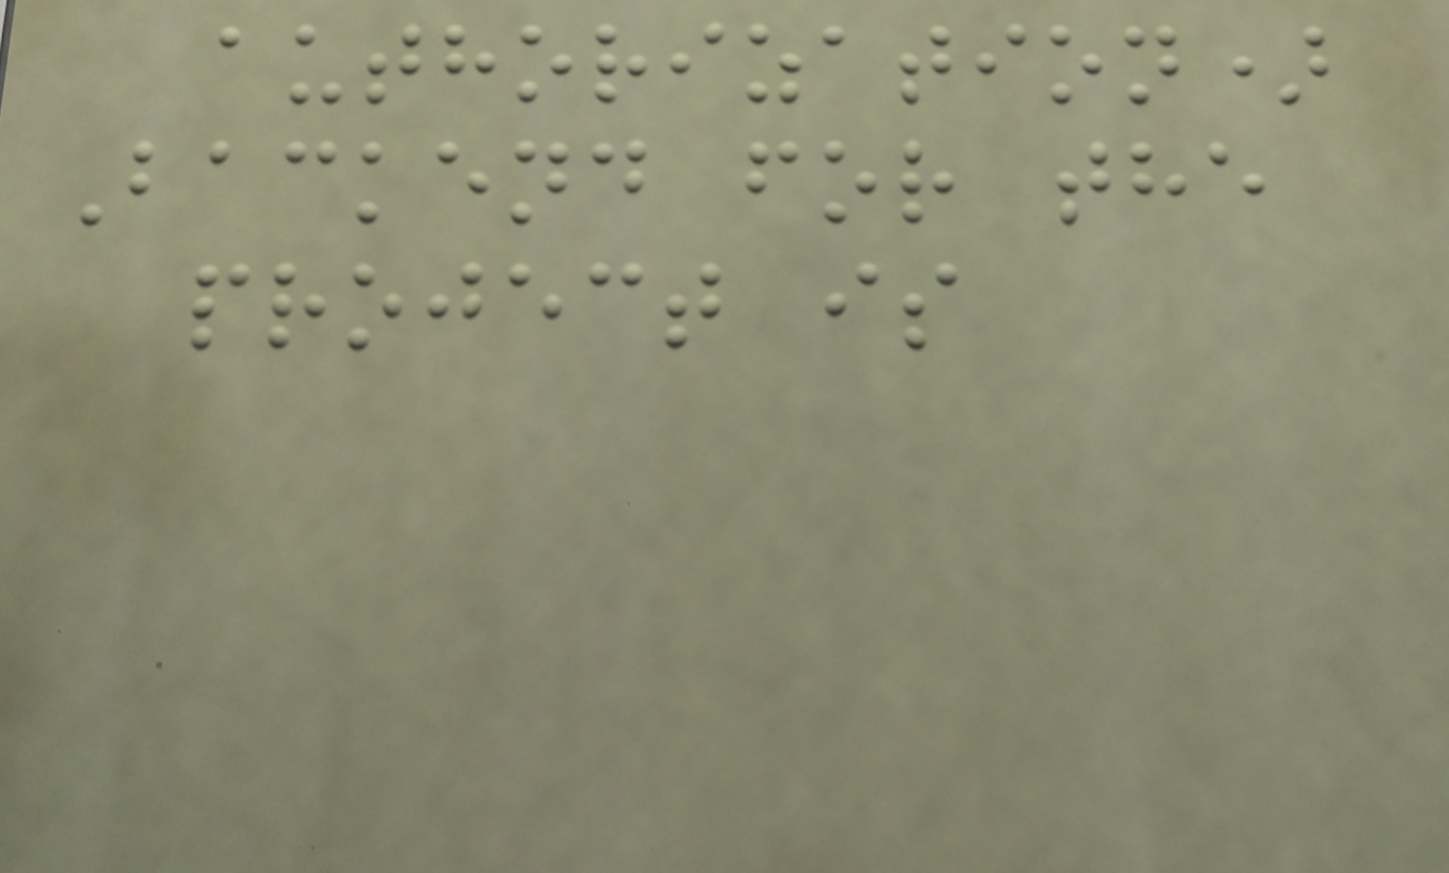authorization)
Backend for the
project is
